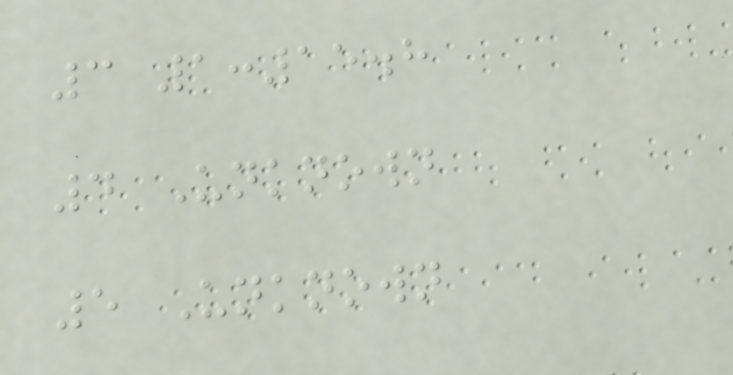3 1:15.8
4 Unknown
5 Unknown
